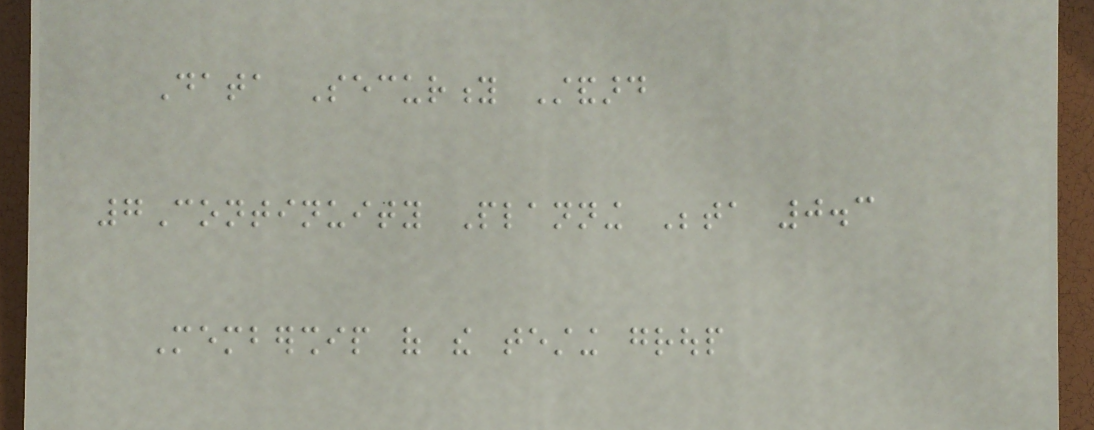Data Security Standard
7Continuity Planning Beta 0.3
Membership of the testing group
